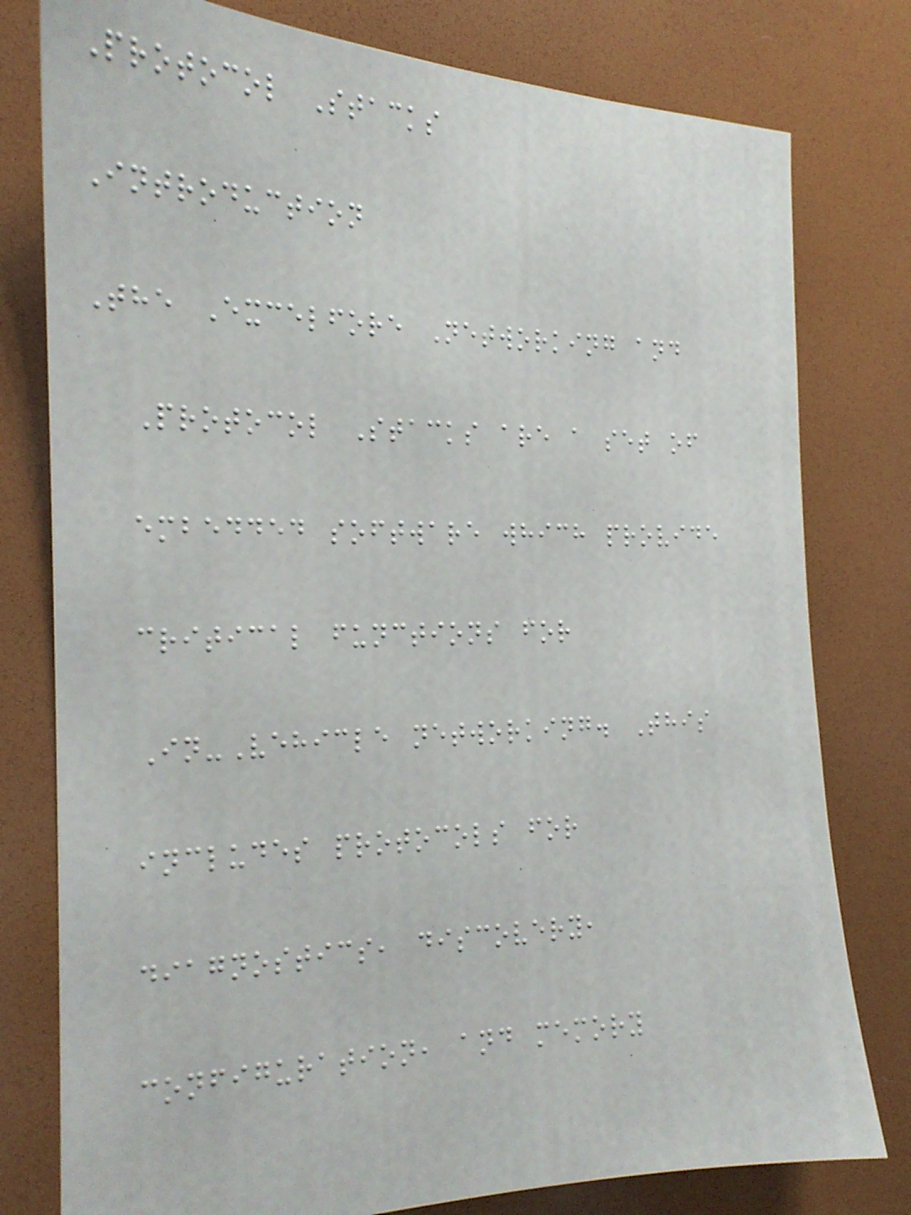Protocol Stacks
Introduction
The Excelfore Networking and
Protocol Stacks are a set of
embedded software which provide
critical functions for
In-Vehicle networking. This
includes protocols for
diagnostics, discovery,
configuration, and memory
